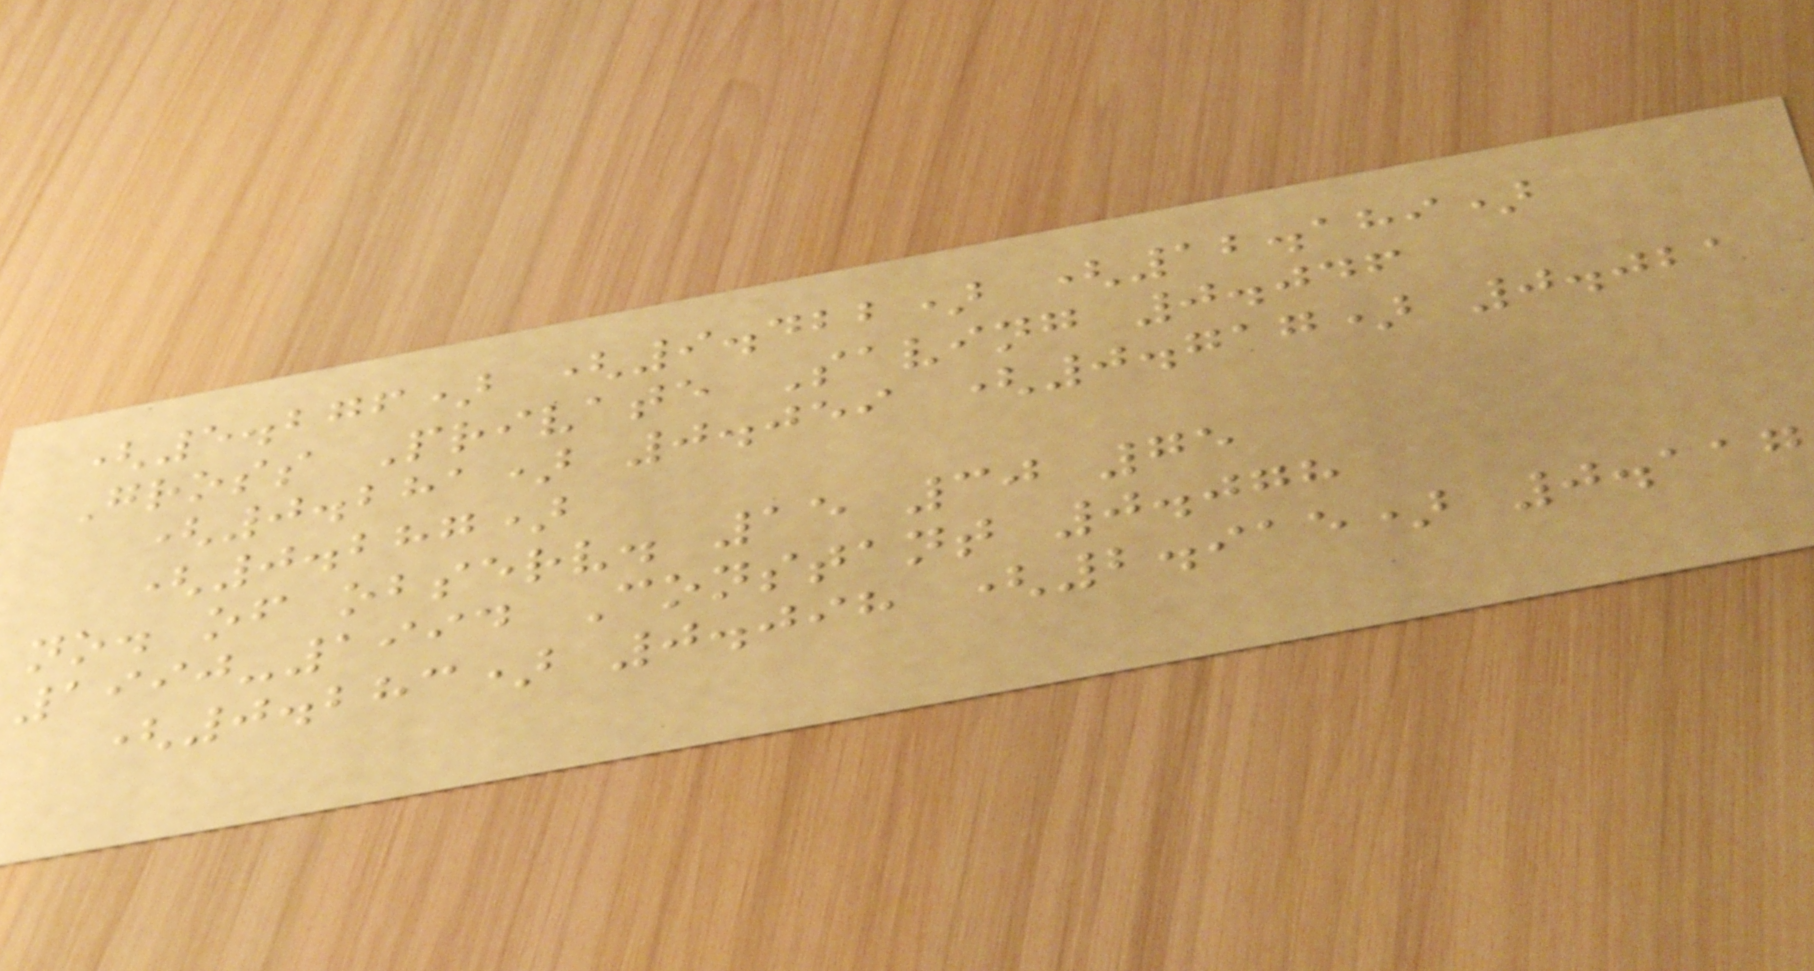(5.276) (9.422) (12.189)
Gross Private Saving 0.046
(0.281) 0.059 (0.717) 0.021
(0.287)
no. of observ. 15 30 75
1990-1994 Constant 0.078
(0.283) 0.098 (2.915) 0.117
